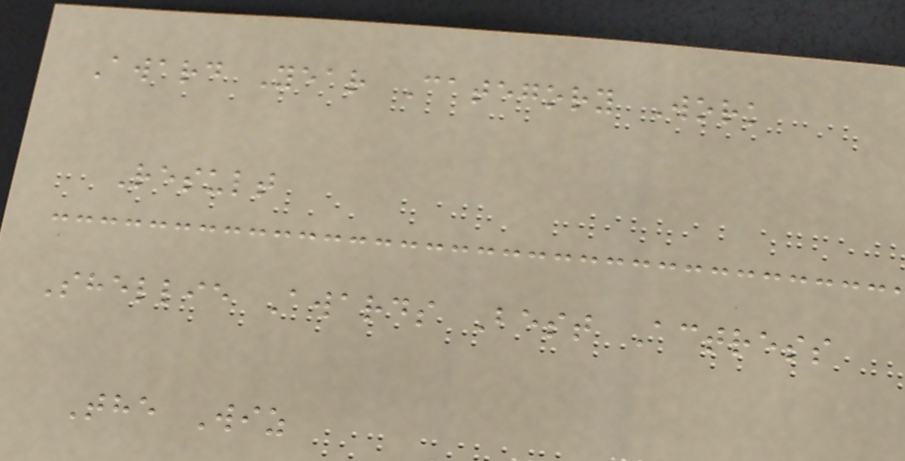Award Year Category Work
Result
Shellie Awards Best Actress
The Wiz
